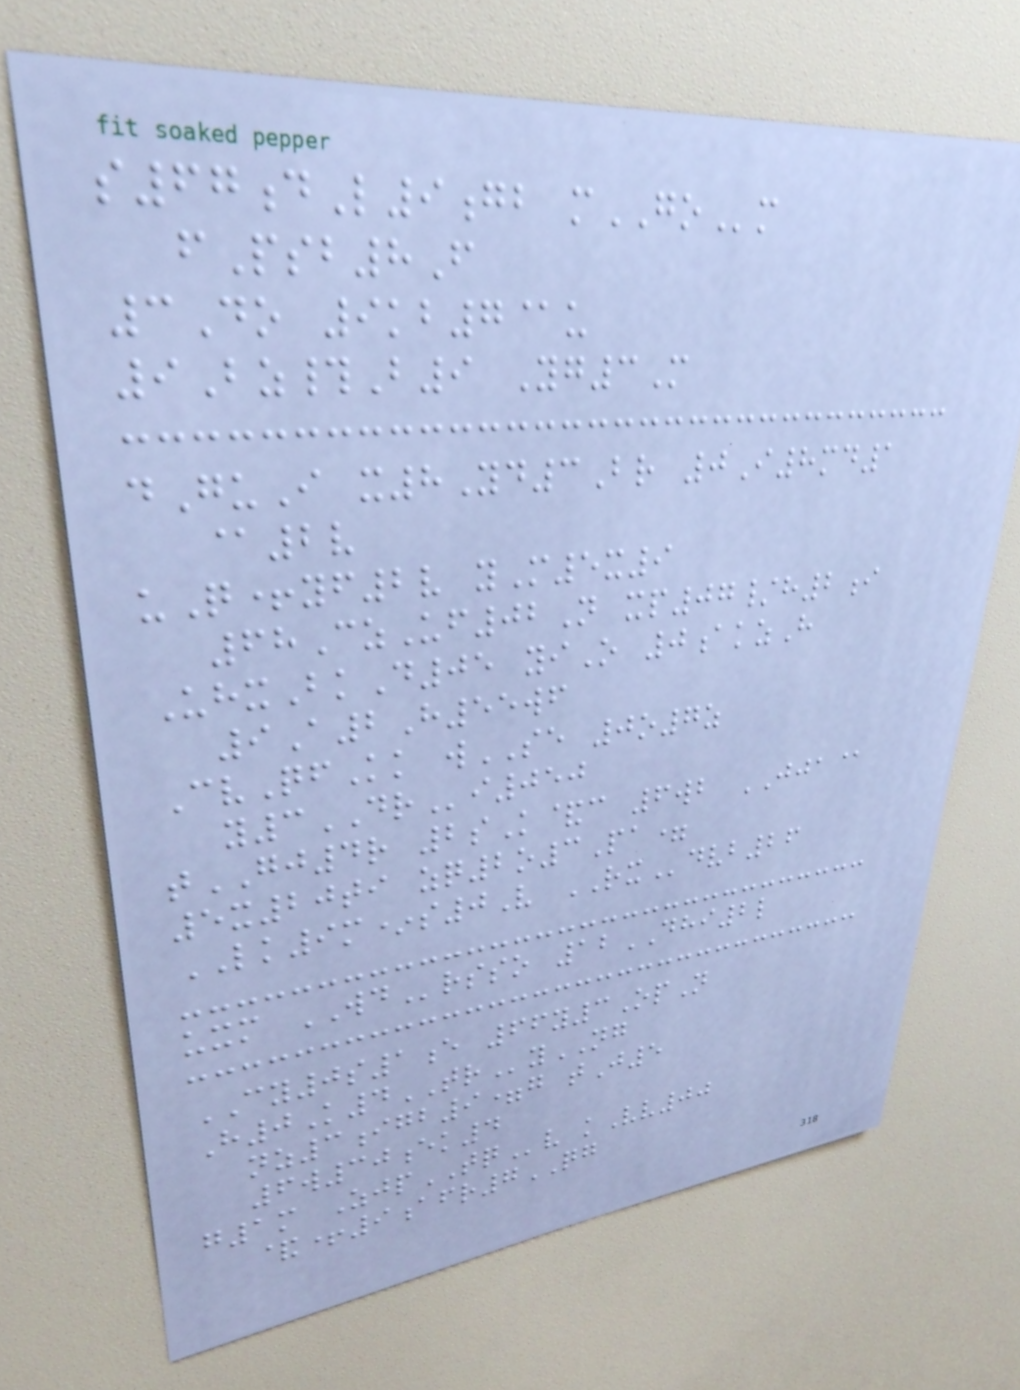s67dL9gb mGOm
fPsb8F
3Do 9kb7@u
9Bz#B9 Yg3M
dGuI x8Yd3Br 0I8md1
@2v
uQ+yf2v yM5x9
68CzUf02N xp07/h2i
UhxBkD05 yiO 0akzH
9A2H55wf
CvQfKk wSE 0o7z
y3DRi050
tGJ4r 2sK&c 6wb JJA@
5x20ti zq2o3Pa=
LK9m*s0V RXdvb26
uxm WDrsso 12DHI2l
CY0s1e 66y3OpN
H0K4TRyNG
nz3igb9=g tJ5
6w30ek4
g1m ZjpTQv kVv00
&+9afr7QG
